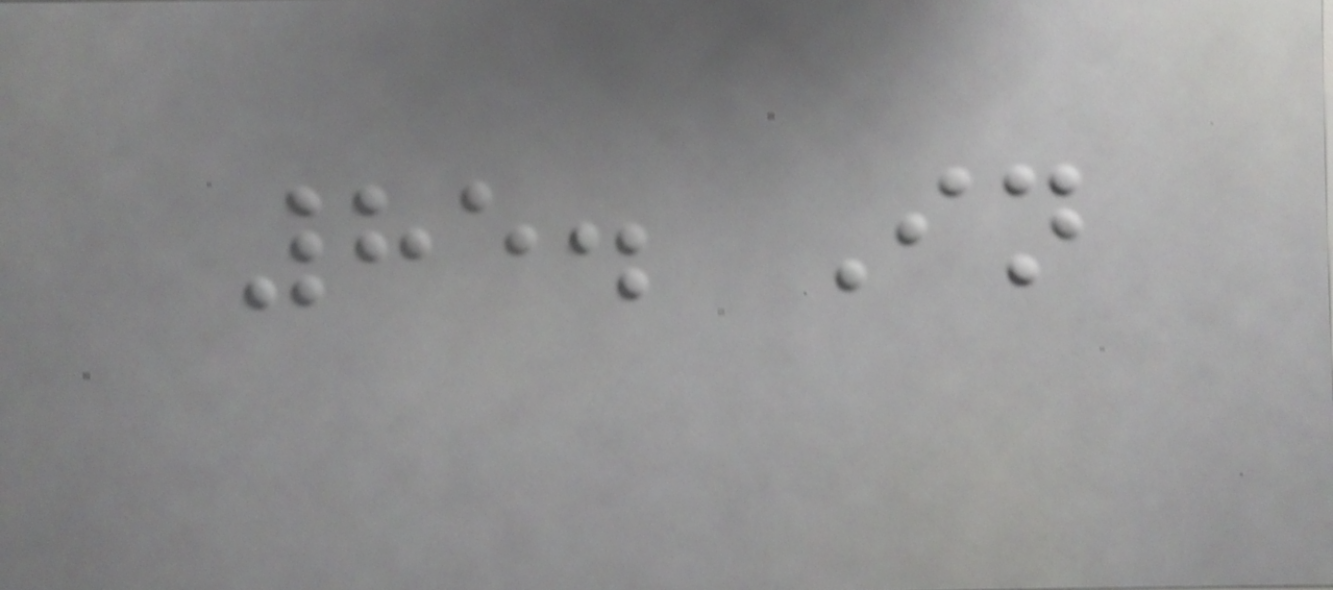85. In
